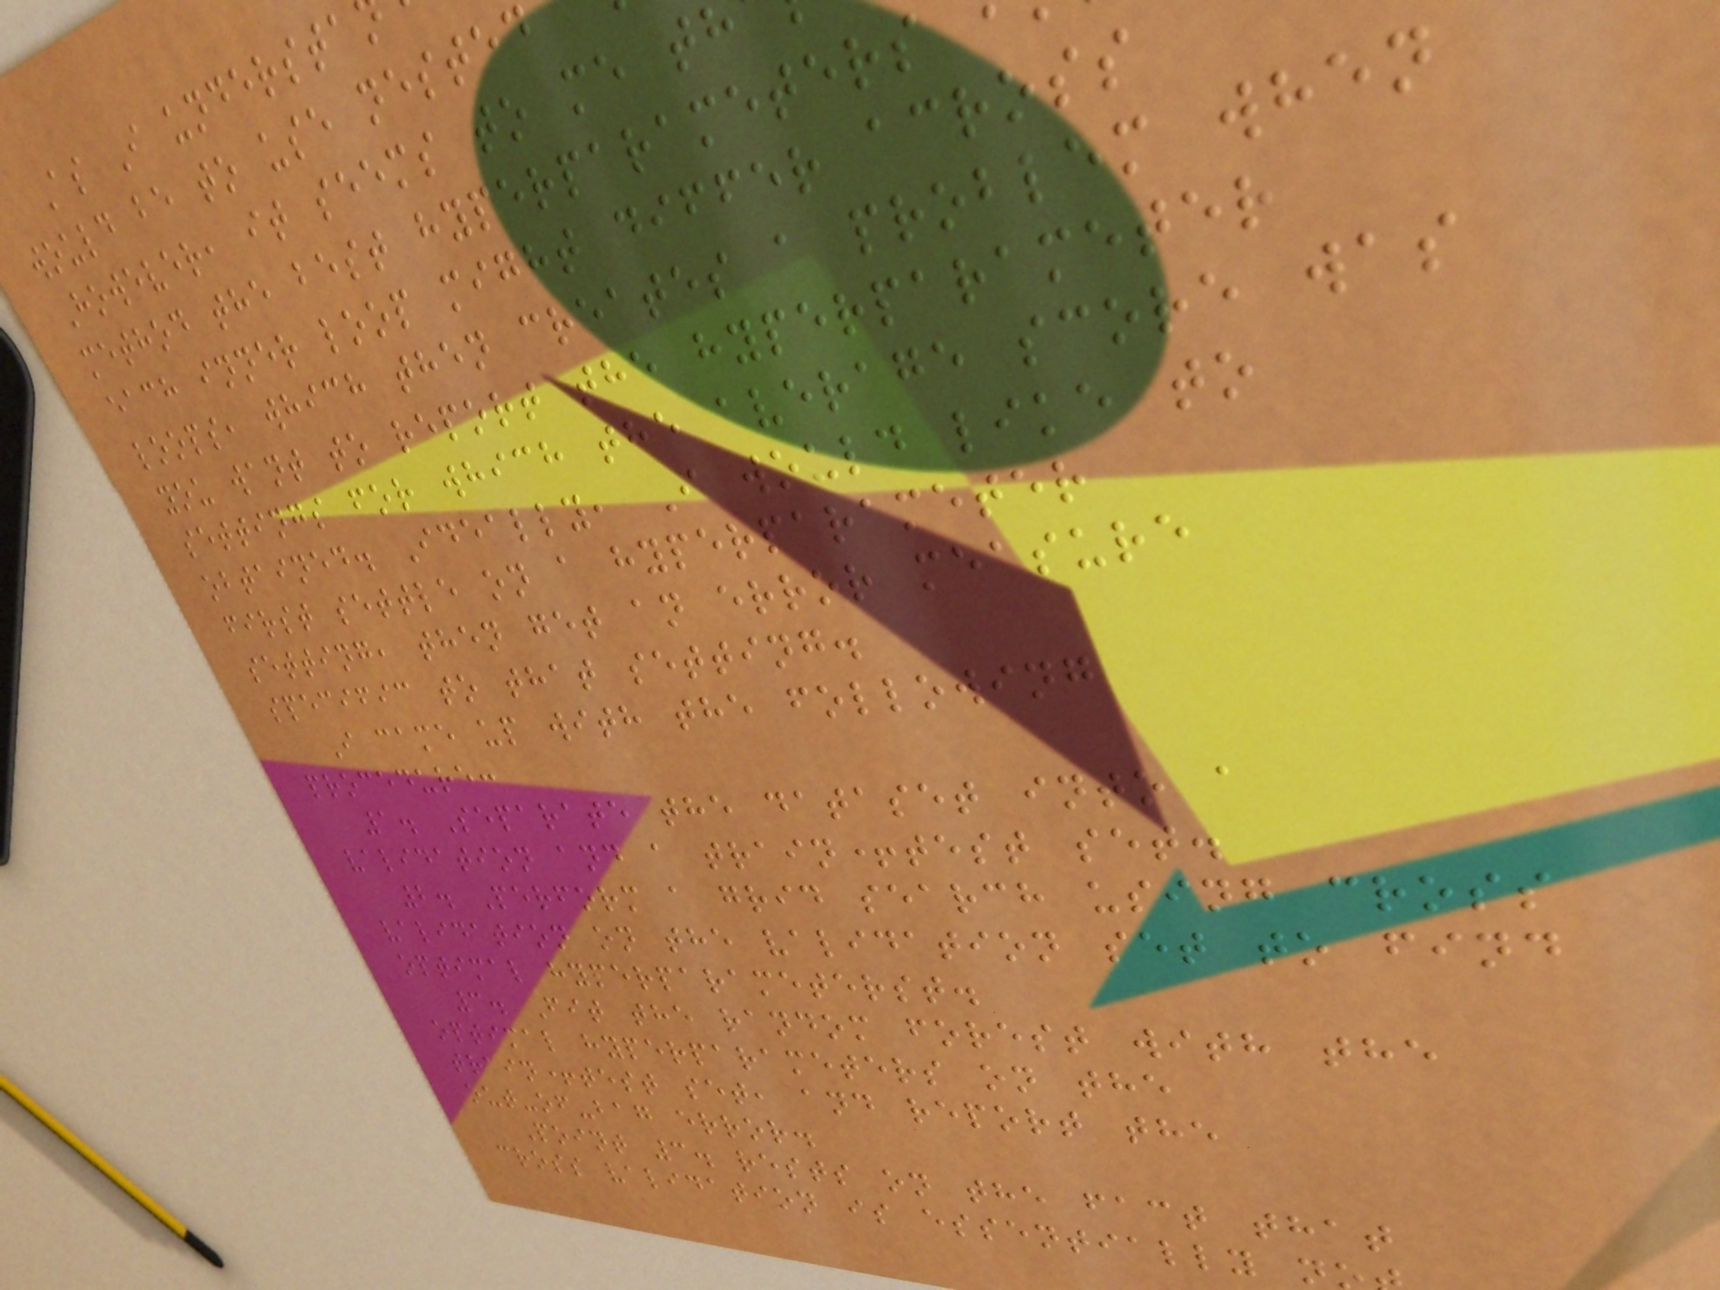As I understa
would be to use nested
However, it seems to me t
method the best hyperparameters
each inner loop might differ across
loops, which then creates a problem when
you want to report the hyperparameter
settings for which the average score was
obtained. Ideally, I would like to
first settle on a hyperparameter
setting, then get an error measure
specific to that setting.
I came up with the following
procedure:
1. Separate the dataset into a
validation and a train+test set.
2. Perform a grid search using cross
validation on the validation set to find
optimal hyperparameterst.
3. Fit the random forest with the
optimal hyperparameters on the
train+test set, and report the
out-of-bag error.
Point 3. rests on the fact that
cross validation is essentially n
